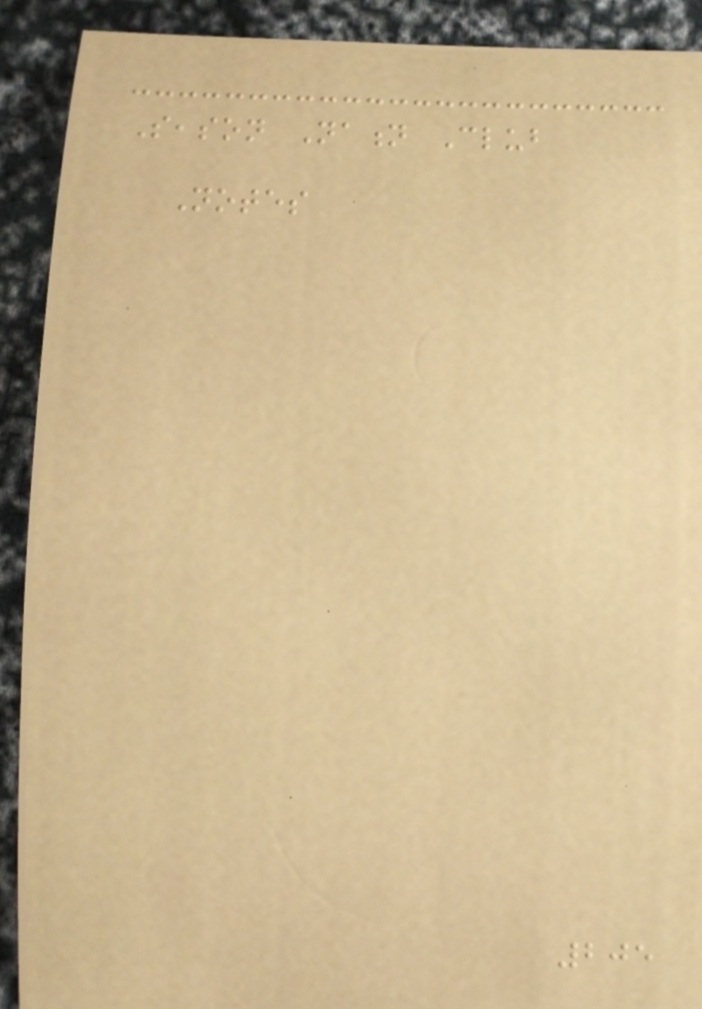Season Nation Club
Notes
205
